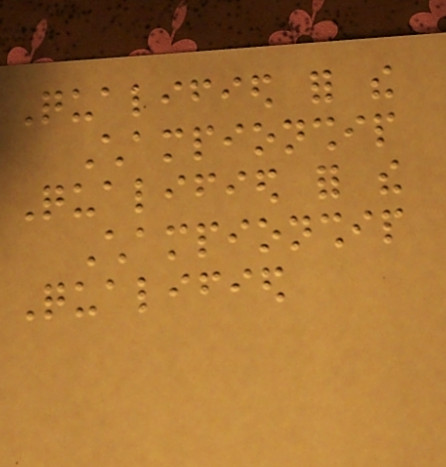Qualified for the
Championship
Qualified for the
Championship
Qualified
